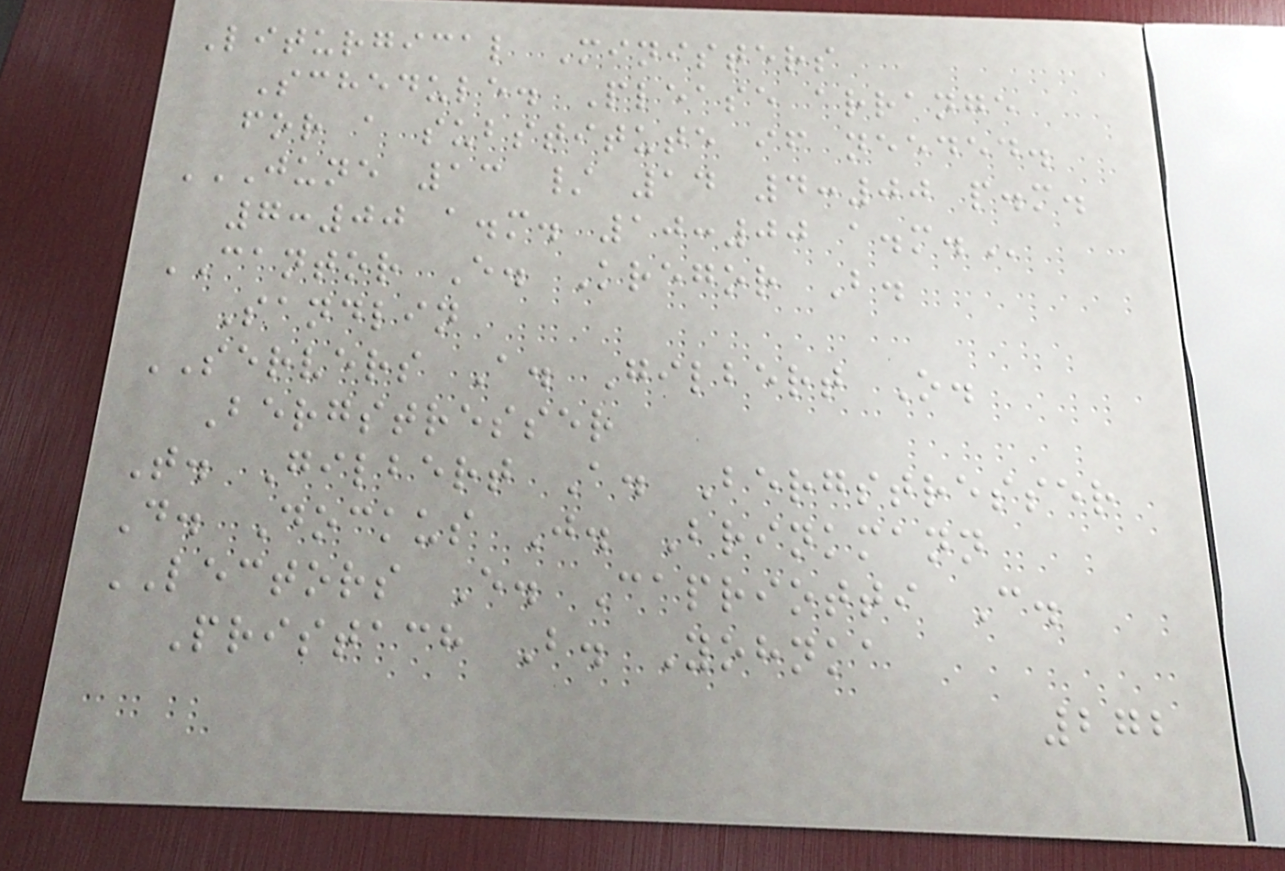Liturgical Ministers
Schedule. Please arrange
for a substitute if needed.
JUNE 13 / 14 4:00 P.M.
7:00 A.M. 10:00 A.M.
CANTOR E. Kregor B.
Sandlin
SERVERS A. Gilbert O.
Bergstresser
T. Gilbert A. Bergstresser
D. Dockus J. Brinkmann
LECTORS E. Capriotti C.
Pristach B. Yohnka
272
